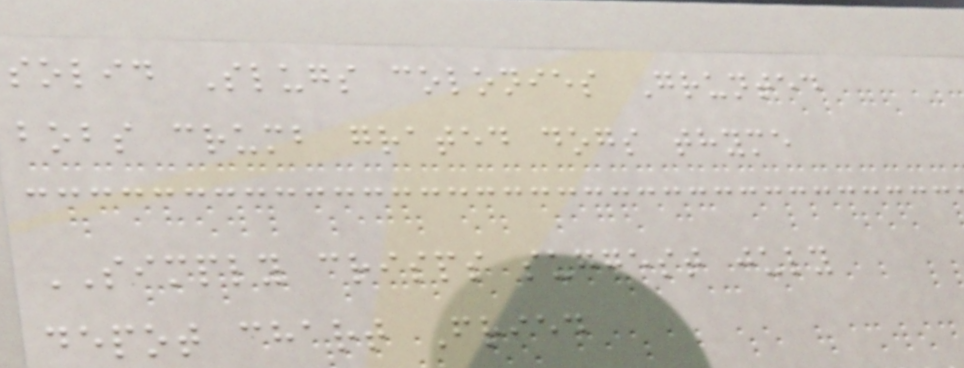solid Slugs colonies Grunted
bobs crumb grated dogs thyme
SIMPLY crisps suggest july
depot chart Fried
